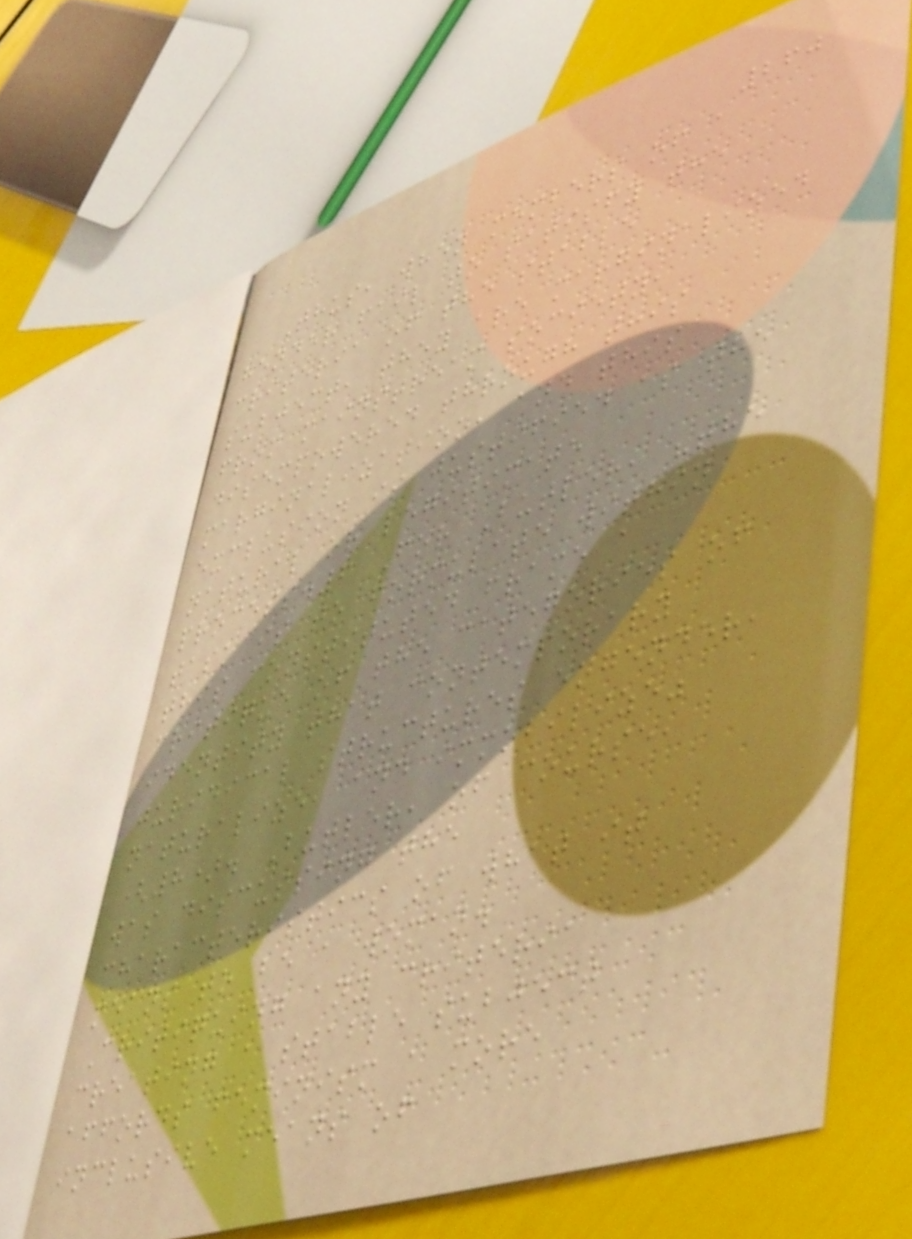260
Thus, when members of a
gender fail to satisfy the
criteria of the stable
subject, they are marginalized
from mainstream society,
disempowered through this
marginalization, and this
exclusion is justified as the
natural or legitimate
process.6 For Butler, "the
task is to formulate within
this constituted frame a
critique of the categories of
identity that contemporary
juridical structures engender,
naturalize, and immobilize"
(8). Butler, of course,
was discussing the
characteristics of what it
means to be a woman.
Critiquing any criteria
creating a stable subject
affords feminism a more
inclusive means of
